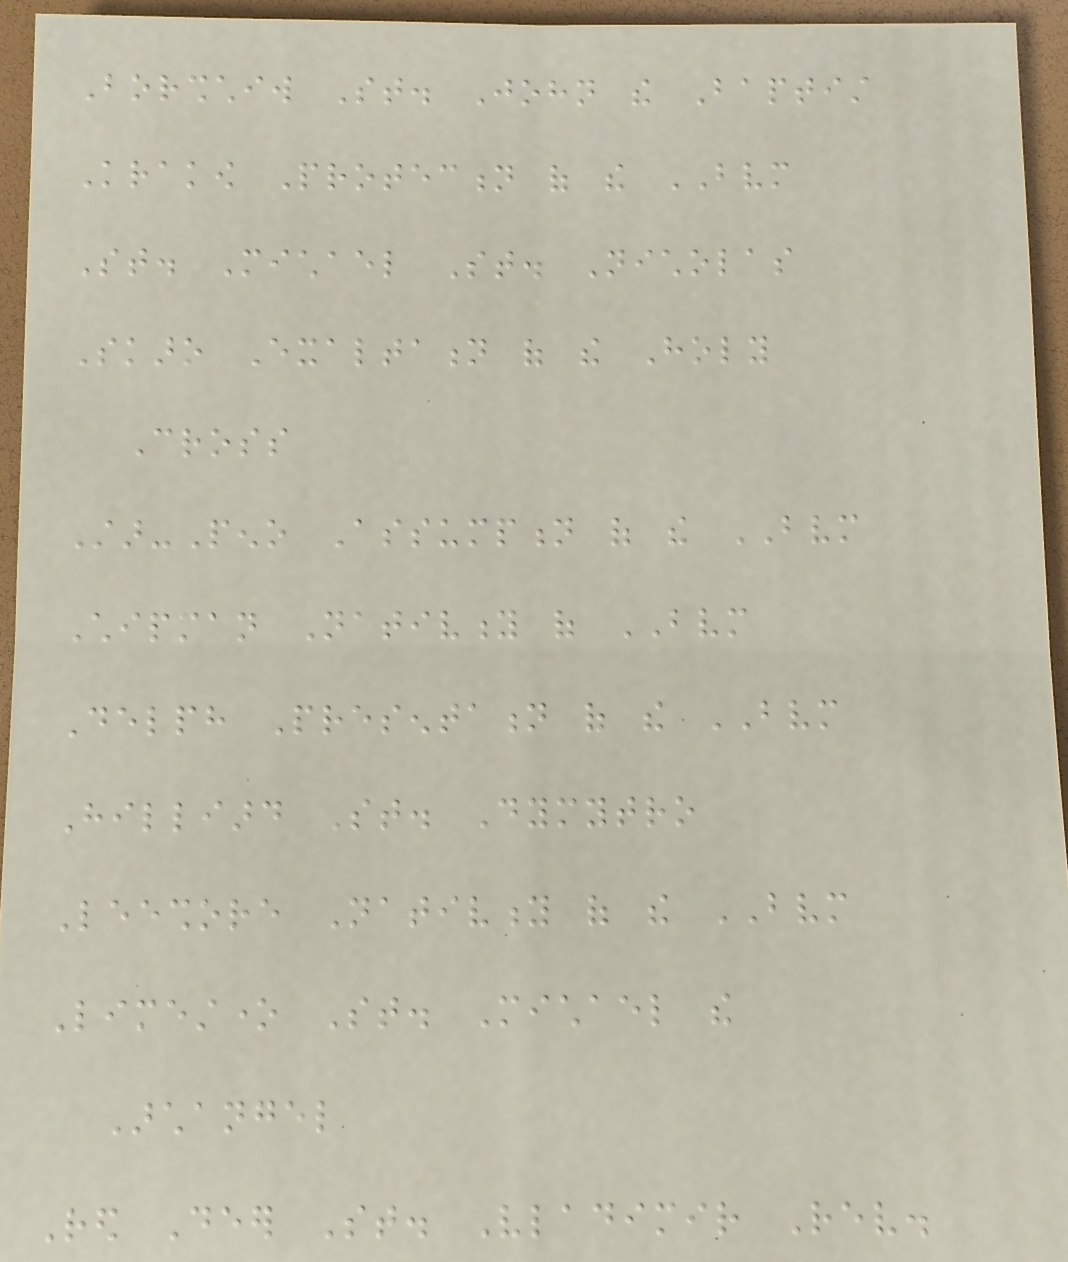Borshchiw St. John the Baptist
Krakow Protection of the BVM
St. Michael St. Nicholas
Skaro Exaltation of the Holy
Cross
Star-Peno Assumption of the BVM
Chipman Nativity of BVM
Delph Presentation of the BVM
Hilliard St. Dymytro
Leeshore Nativity of the BVM
Limestone St. Michael the
Archangel
Red Deer St. Vladimir Rev.
